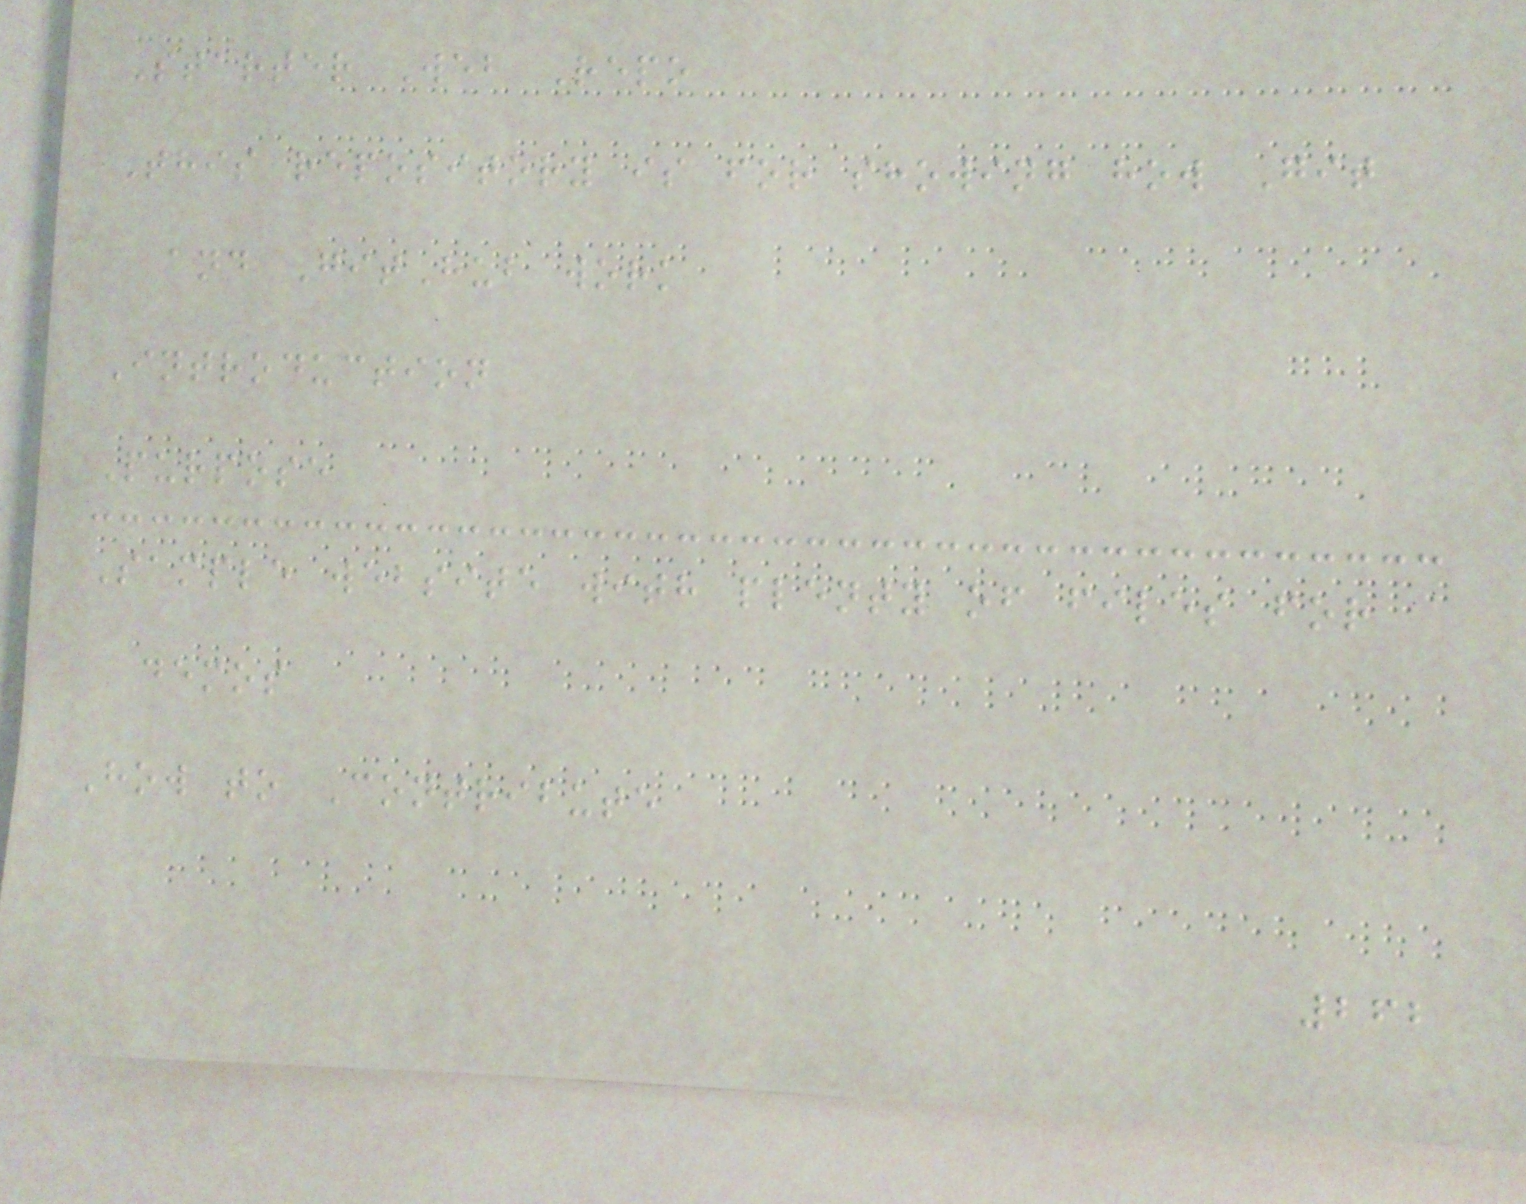Starter Web Repo
This repository is for showing how Git
and GitHub work
Introduction
Purpose
Sample website with plenty of files for
demos
How to Contribute
262
